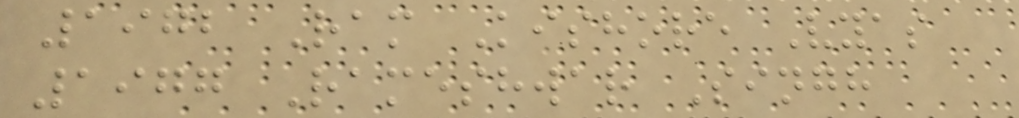1972 Ram Kishore Vyas
1977 Rameshwar Singh
